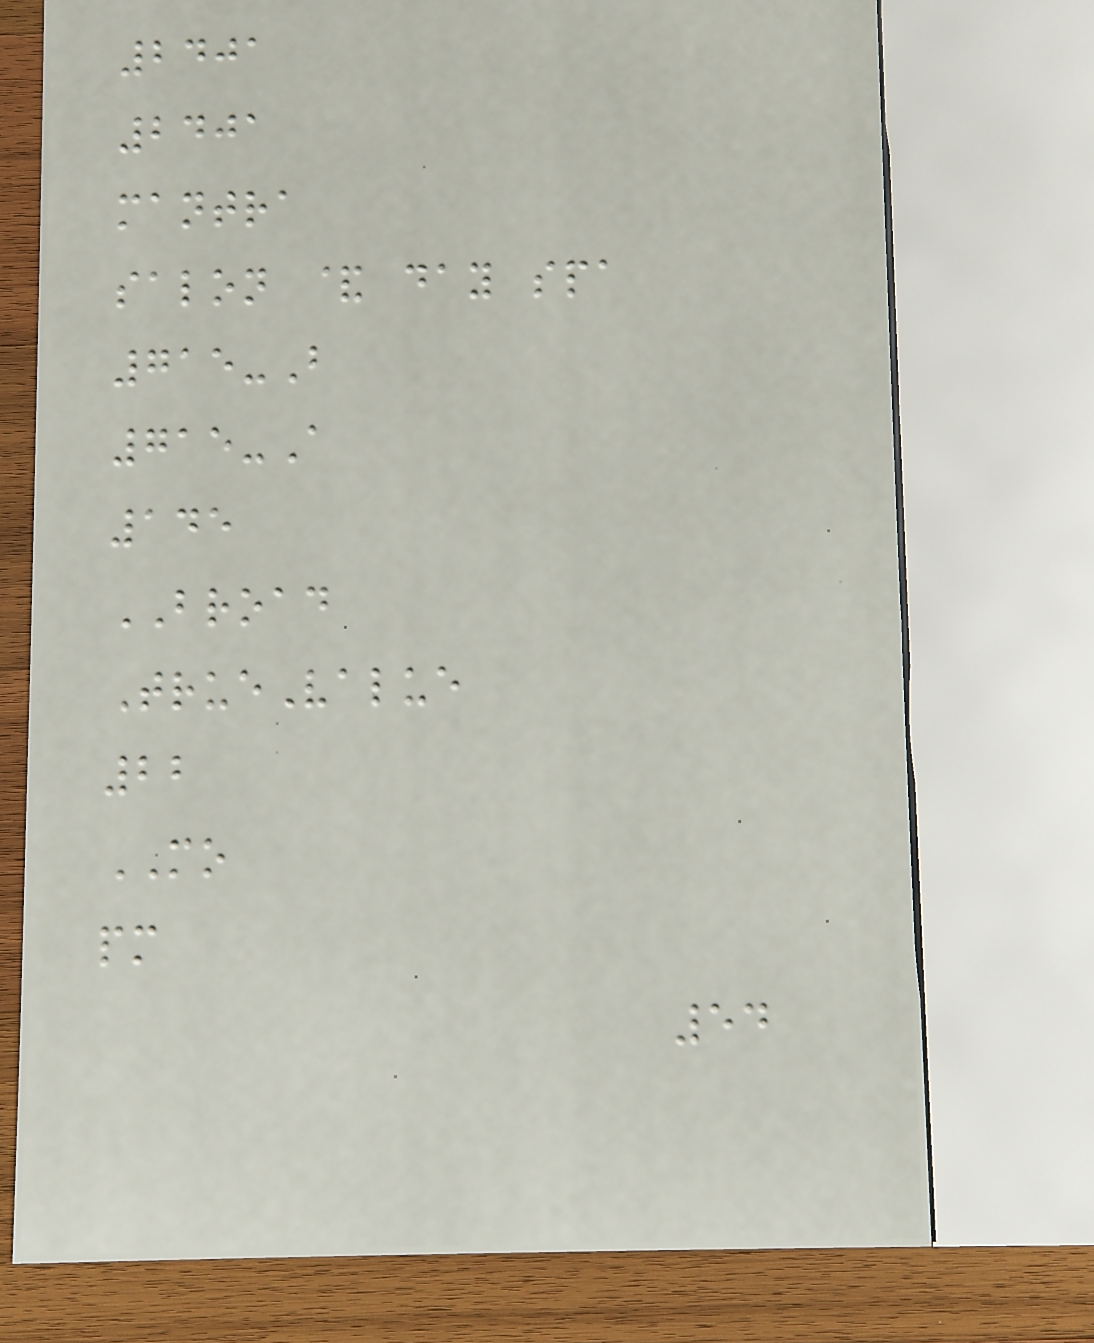2401
2401
mantra
salon & day spa
715-B
715-A
145
BROAD
TrueValue
22
MO
pm
54
